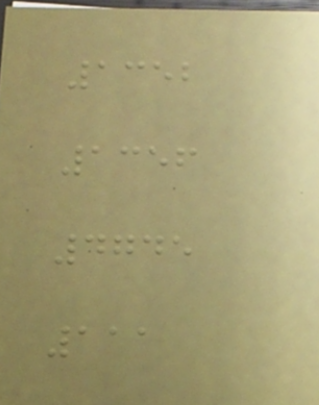1352
1356
4745
111
